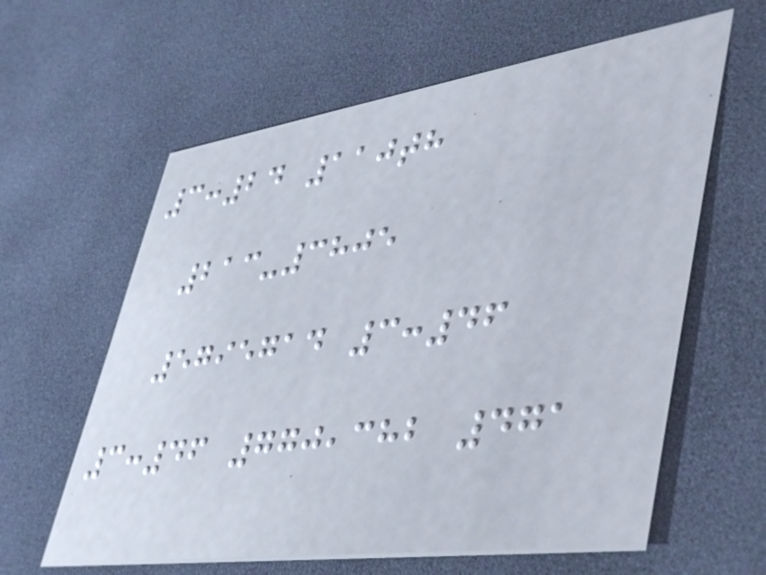3:24 110th
213-3805
5795714 3:46
3:46 770,382 471
